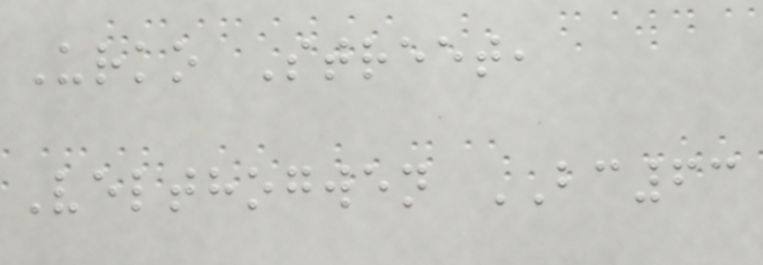Urko Street,
Velthogwen BC63
